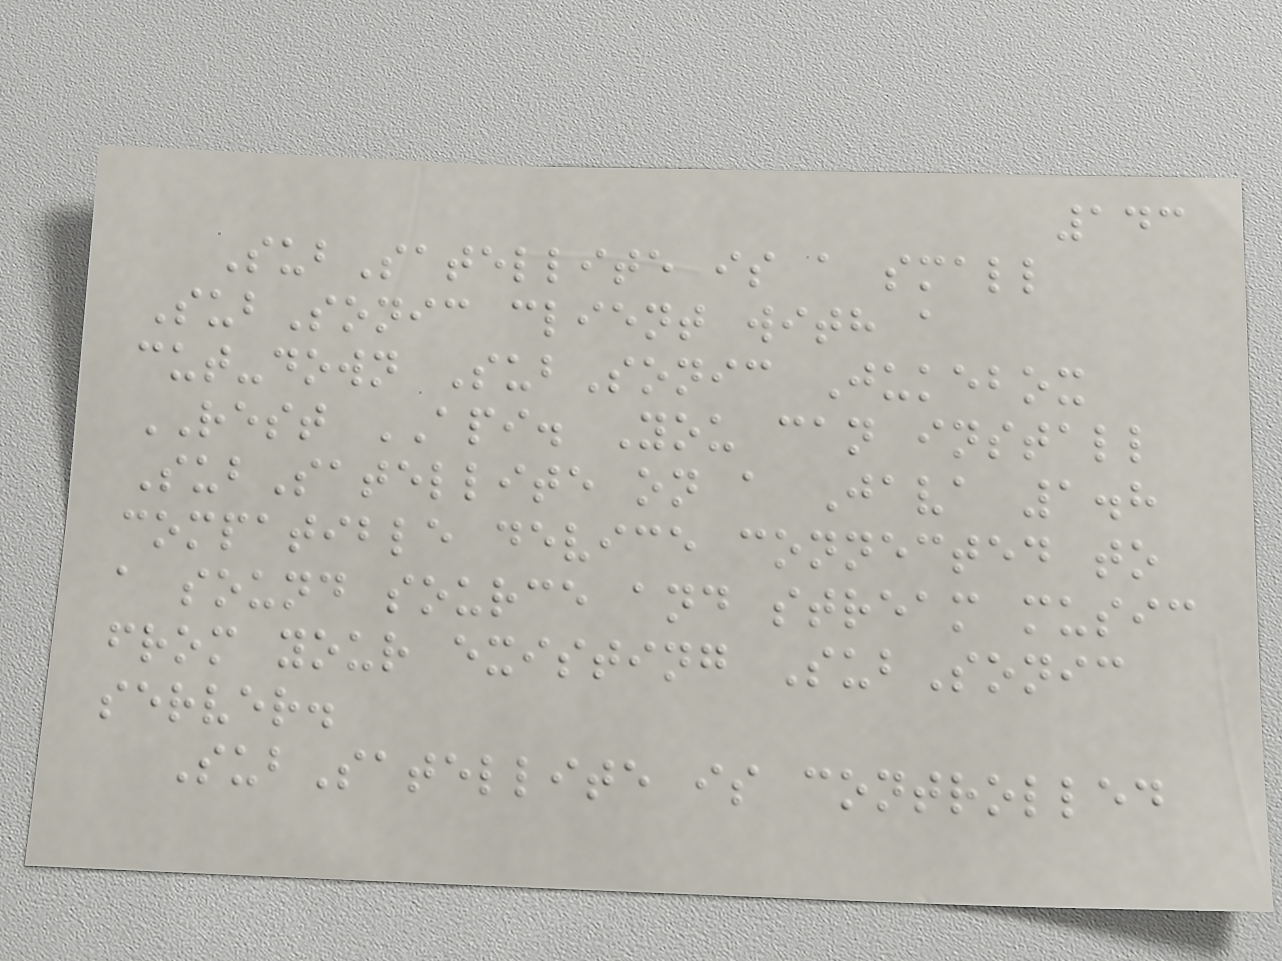143
SubSatellite is a small
SubSonic client with a
cut-down SubSonic Jukebox
REST API. You can install
SubSatellite on a Java 1.8
compatible device connected to
a sound source and stream music
from your existing SubSonic
server.
SubSatellite is controlled
